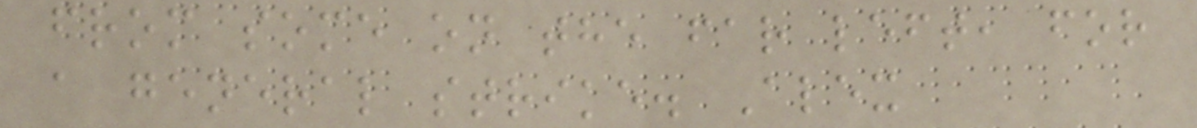from some on the far left, for
a general strike. Alex
